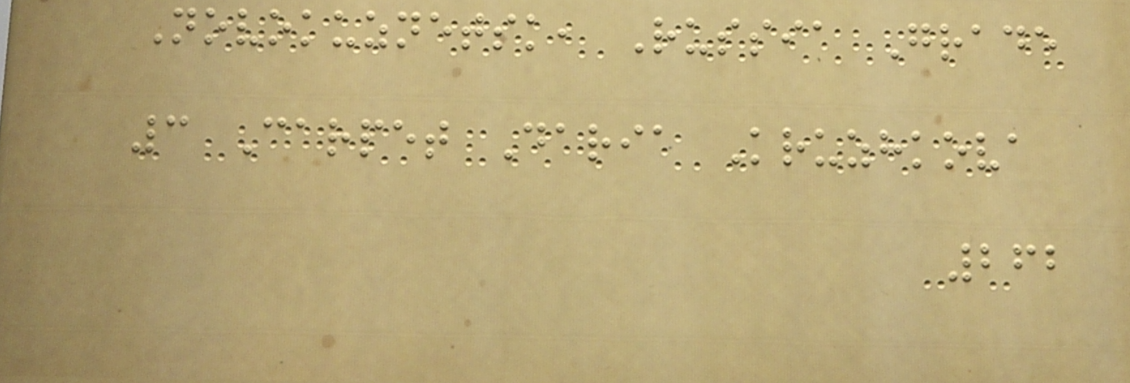Novokuznetsk, Russia Grade
3 Carpet Daria Kruzhkova
262
